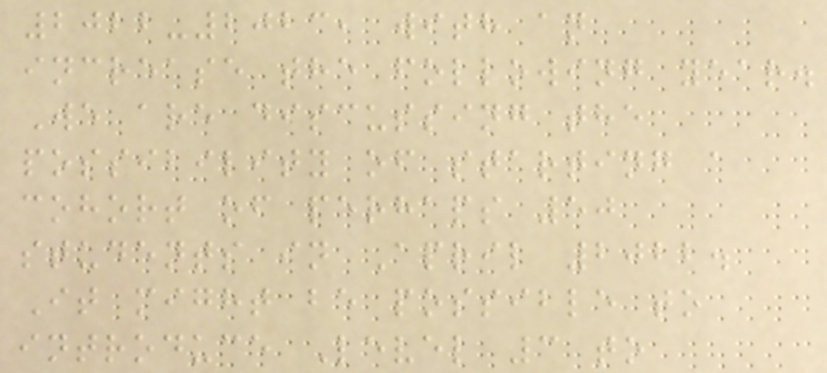2022-2023, with an
increase the following year.
We are discussing the
possibility of starting a
cohort of perhaps 50
students in April 2022.
It might be possible to
introduce Level 3 to
